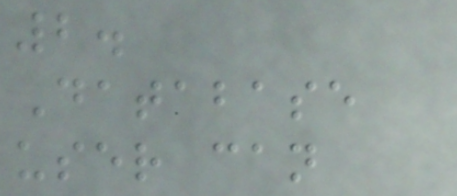2.
Database
user can
